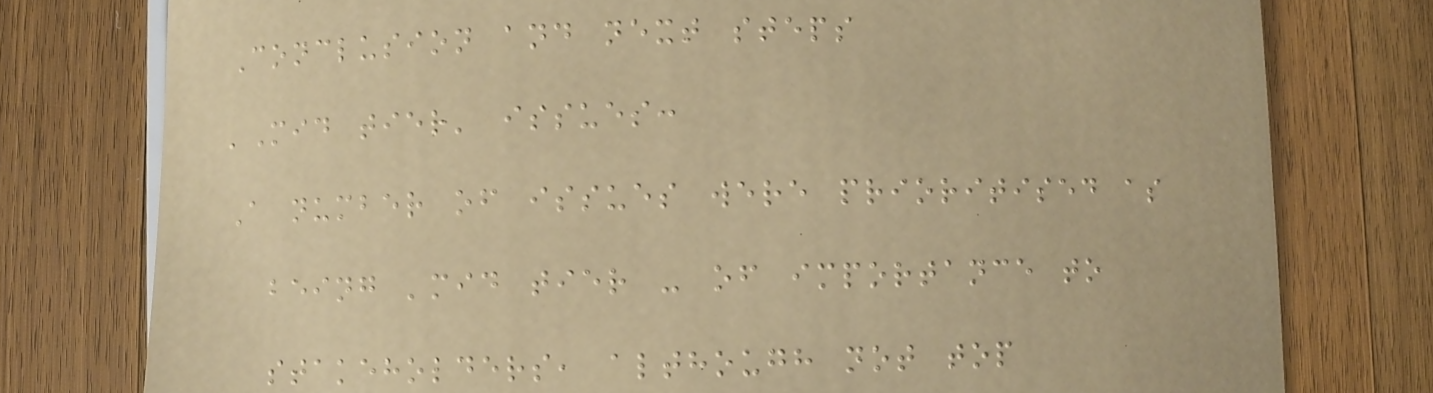Conclusion and next steps
'Mid tier' issues:
A number of issues were prioritised as
being 'mid tier - of importance to
stakeholders, although not top
